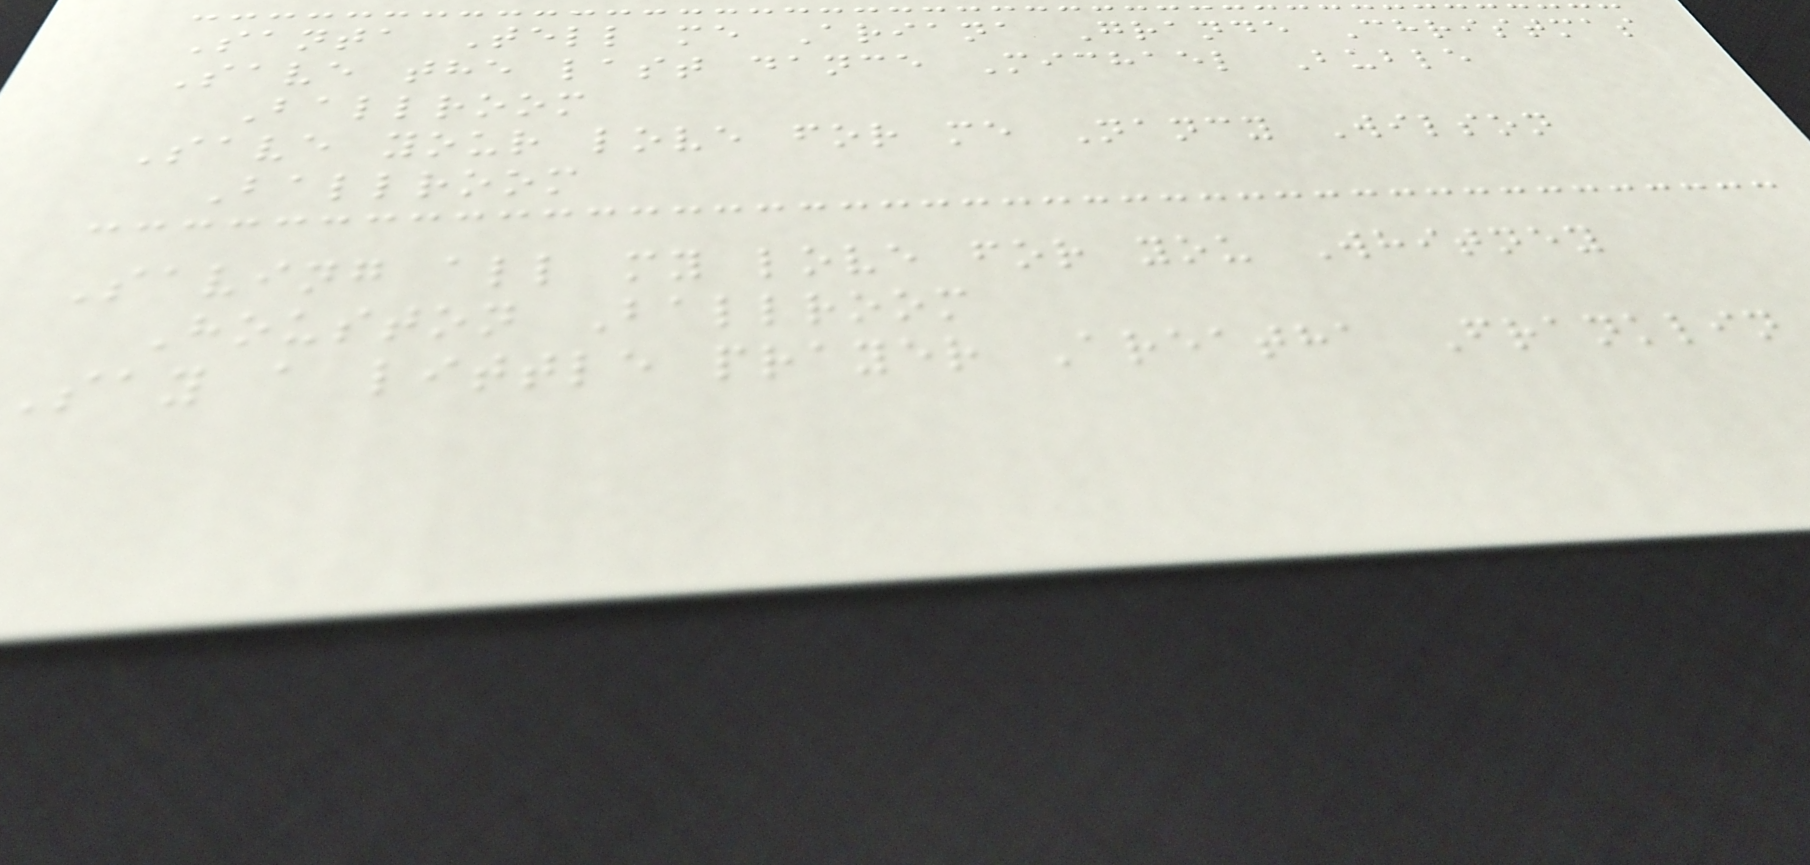Santa Tell me Ariana Grande Christmas
Save the last dance Michael Buble
Ballroom
Save your love for me Nancy Wilson
Ballroom
Saving all my love for you Whitney
Houston Ballroom
Say a little prayer Areatha Franklin
